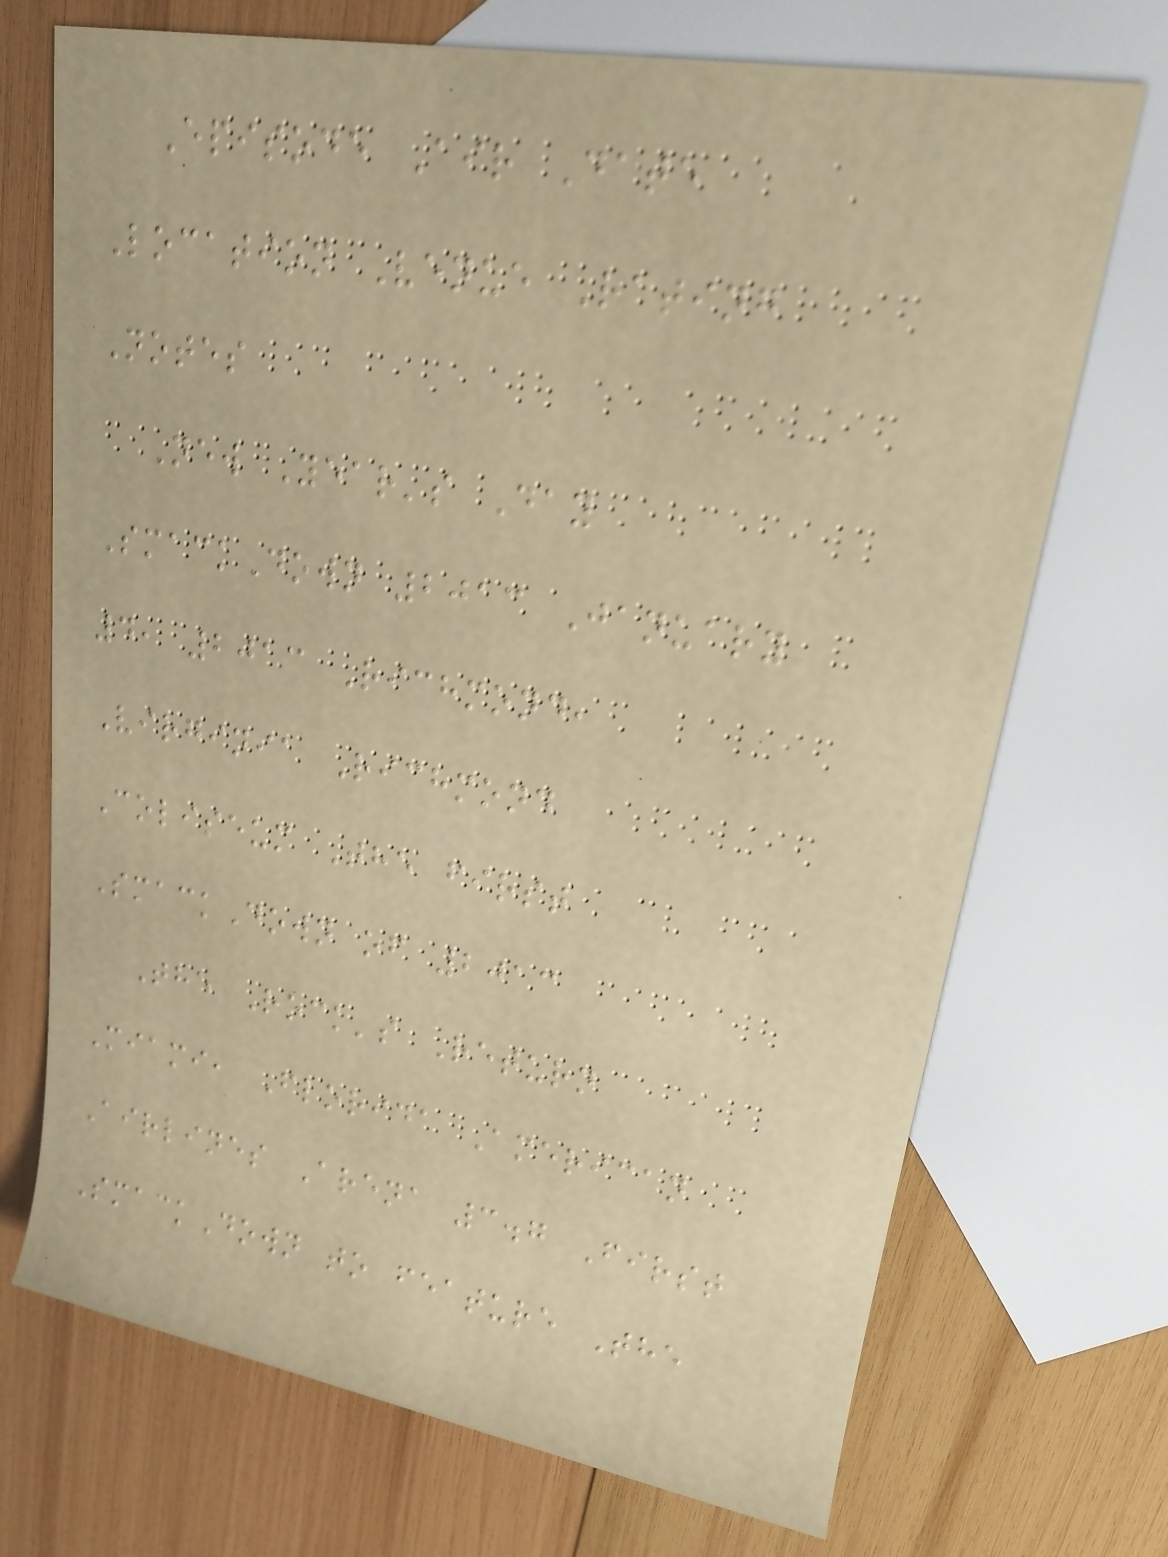Episode Air Date
Location Venue Rating
Notes
New Year's Day
SmackDown 2013 January
4, 2013 Richmond,
Virginia Richmond
Coliseum The first
SmackDown of 2013
The Rock's Return
Miami, Florida American
Airlines Arena 3.7 First
SmackDown to feature The
